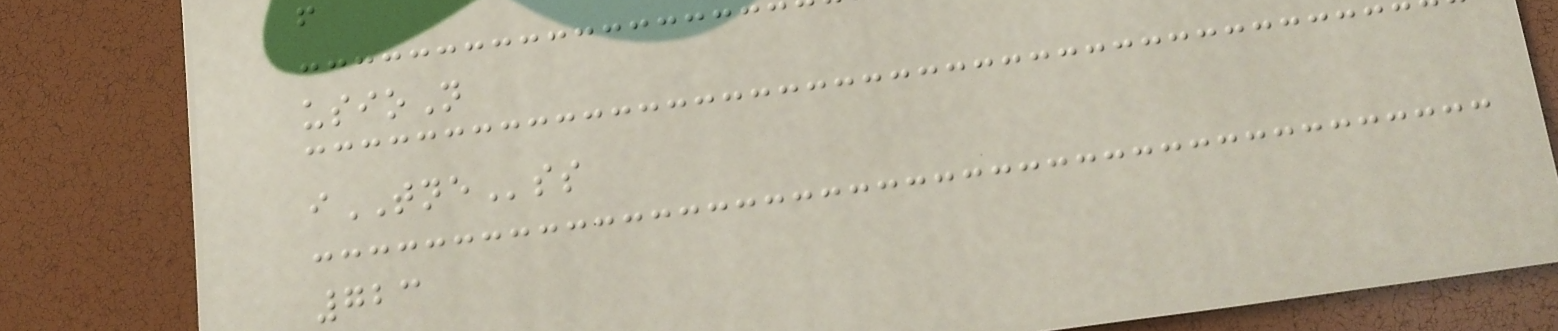f
usioN
iTNEss
723
